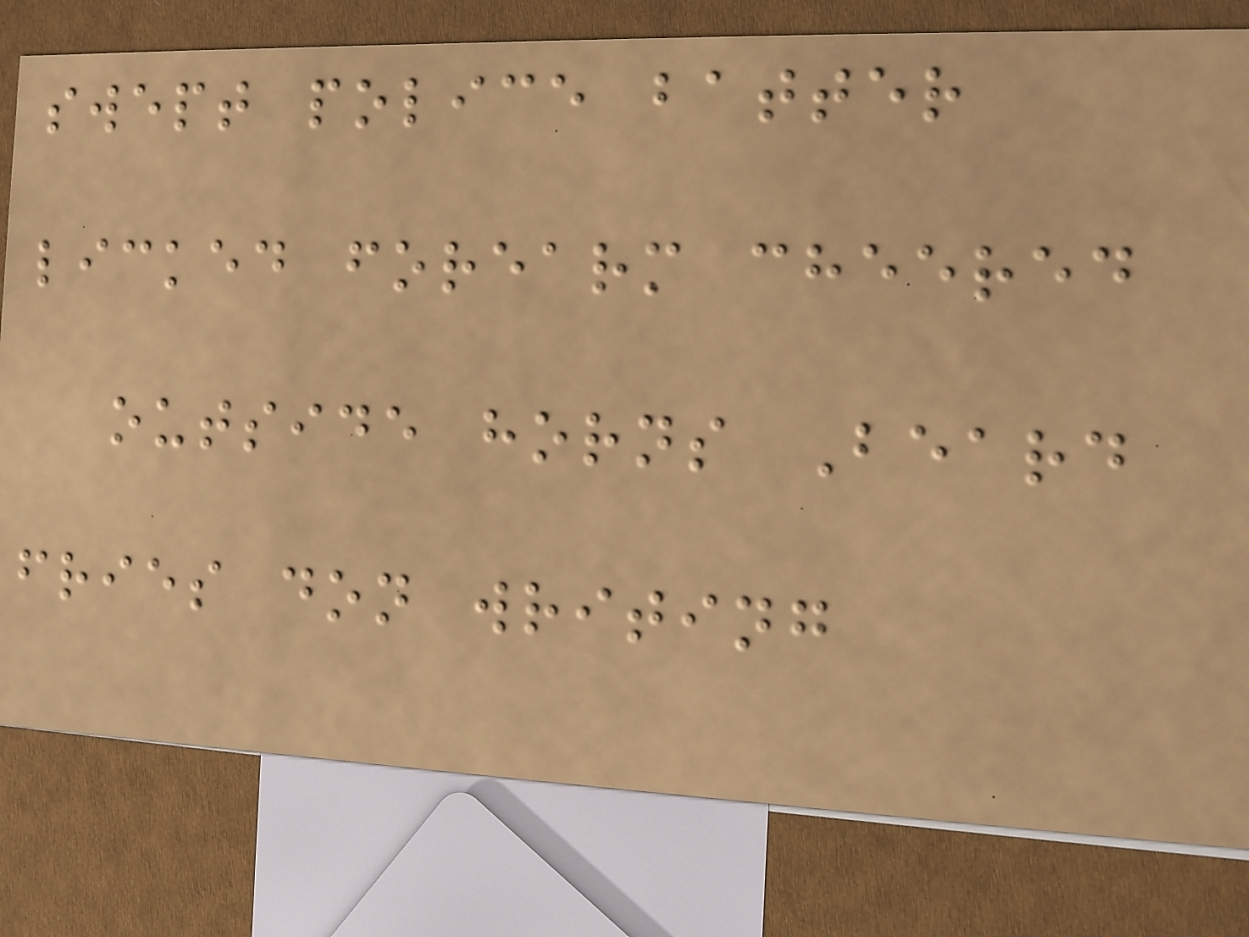swept police batter
licked forearm cheered
outside horns Beard
fries don writing
